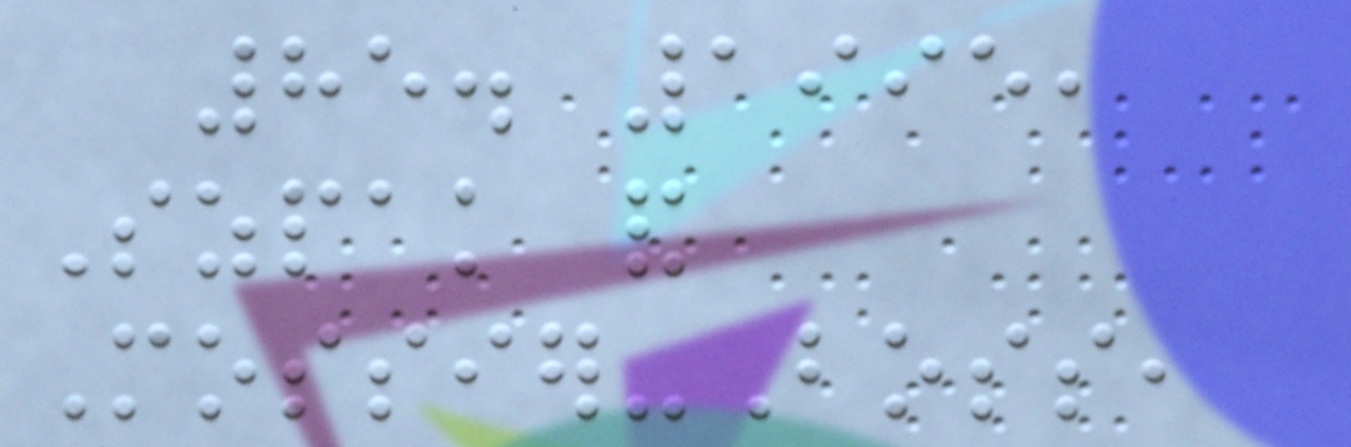85. 1995,
Szpak and
Mossier-Boss,
